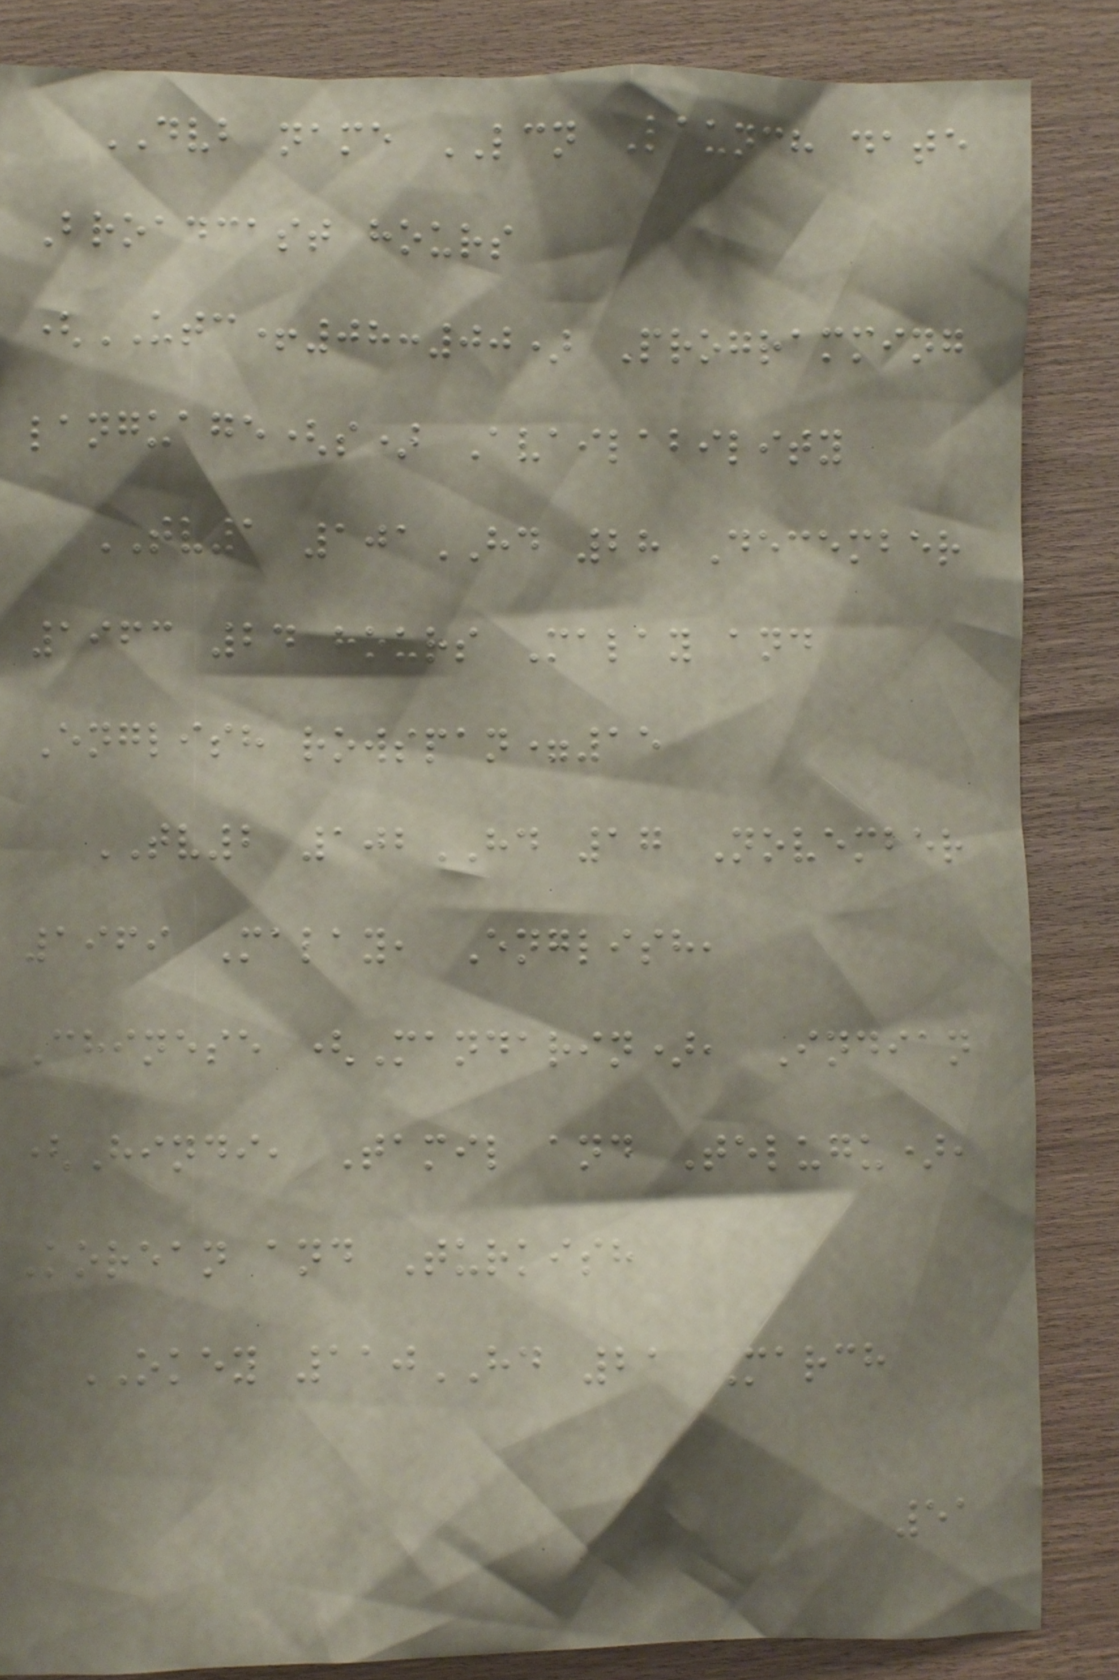DVB name LCN Launch date
Broadcast hours
(UTC+08:00) Programming
language(s) Availability
TV1 101HD 28 December
1963 24 hours Malay and
English rowspan=15
TV2 102HD 17 November
1969 Malay, English,
Chinese (Mandarin), Indian
(Hindi, Tamil and Telugu),
Korean and Turkish
OKEY 110HD 21 March
51
